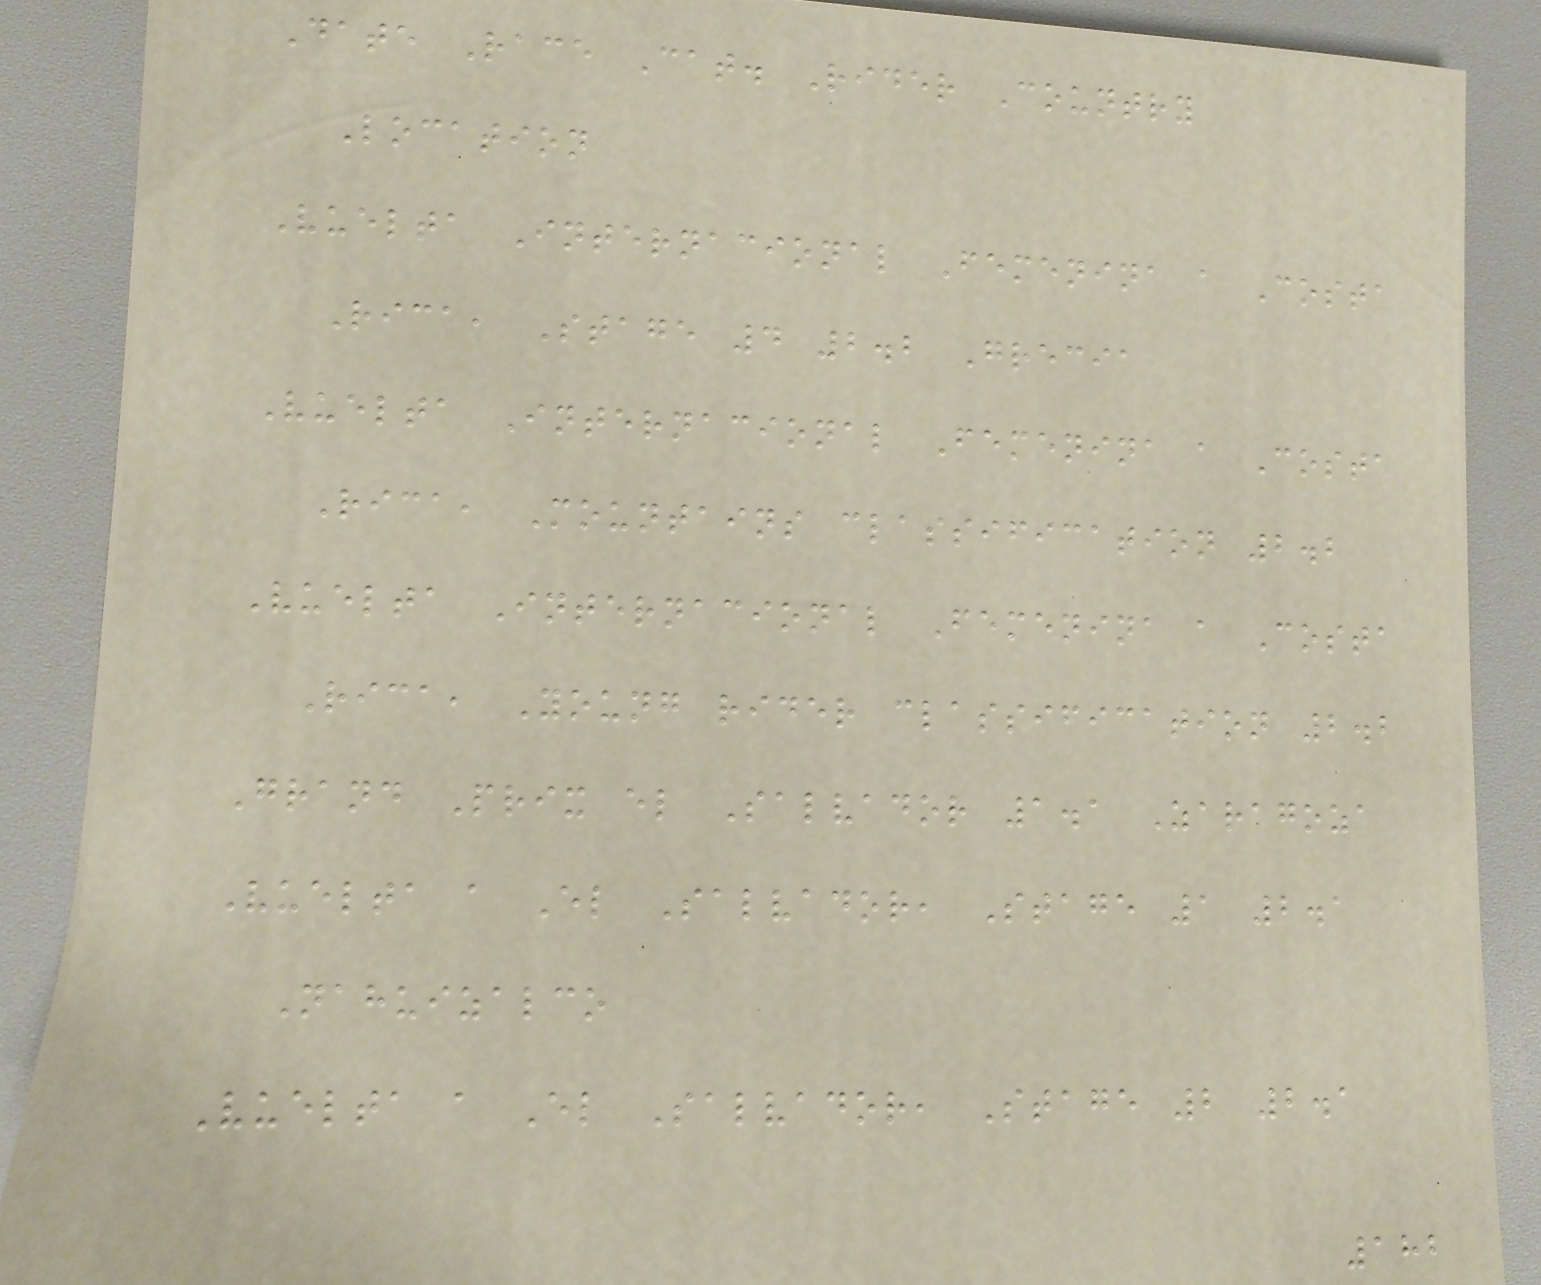Date Race Cat. Rider Country
Location
Vuelta Internacional Femenina a Costa
Rica, Stage 4 2.2 Grecia
Vuelta Internacional Femenina a Costa
Rica, Mountains classification 2.2
Vuelta Internacional Femenina a Costa
Rica, Young rider classification 2.2
Grand Prix el Salvador 1.1 Zaragoza
Vuelta a El Salvador, Stage 1 2.1
Nahuizalco
Vuelta a El Salvador, Stage 2 2.1
182
